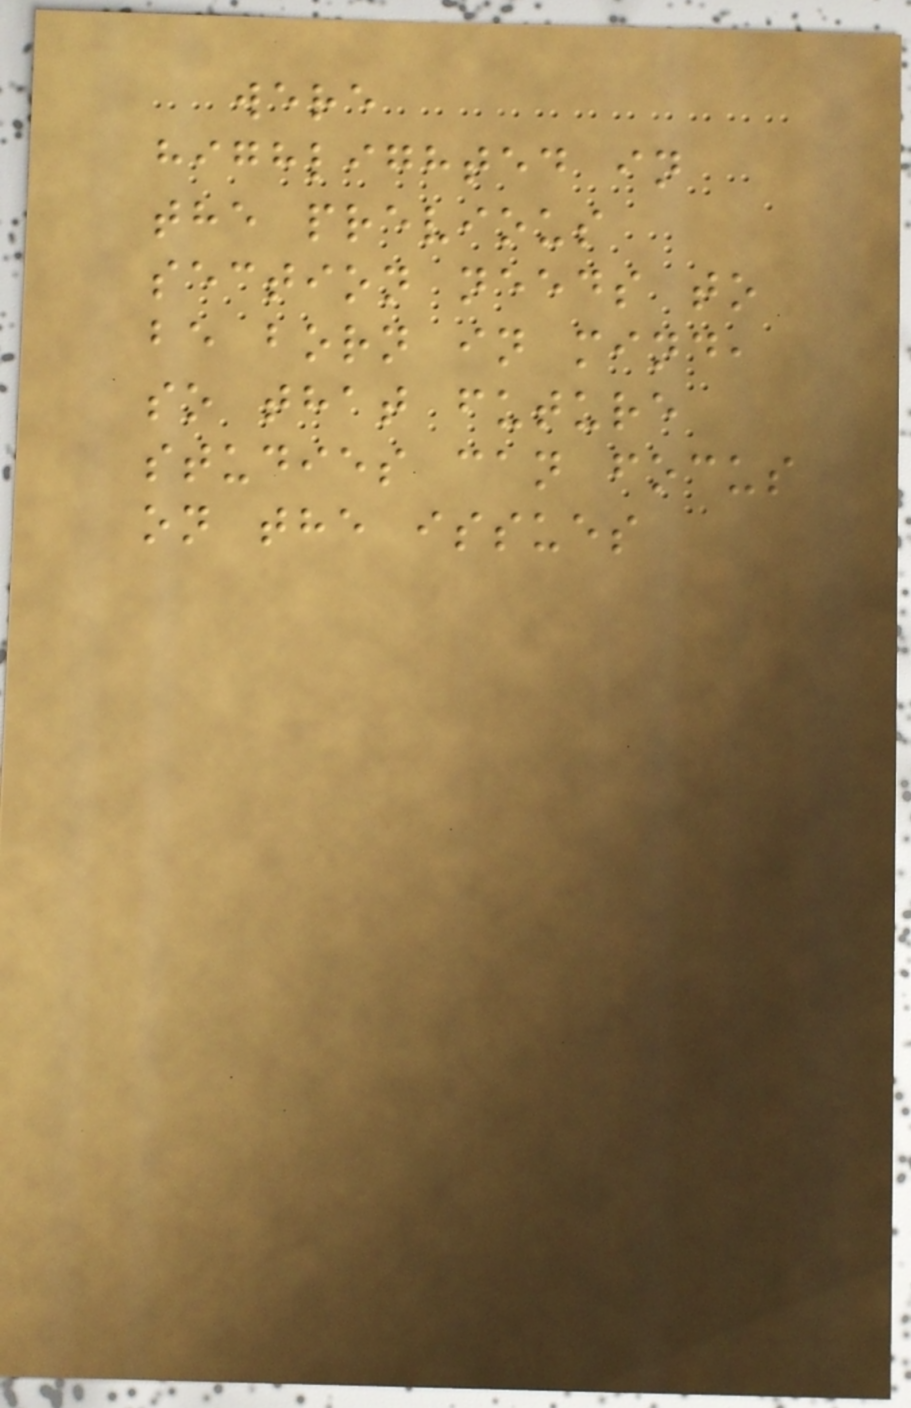were
highlighted in
the previous
section needs to
be born in mind,
so that future
studies can focus
on the issues
